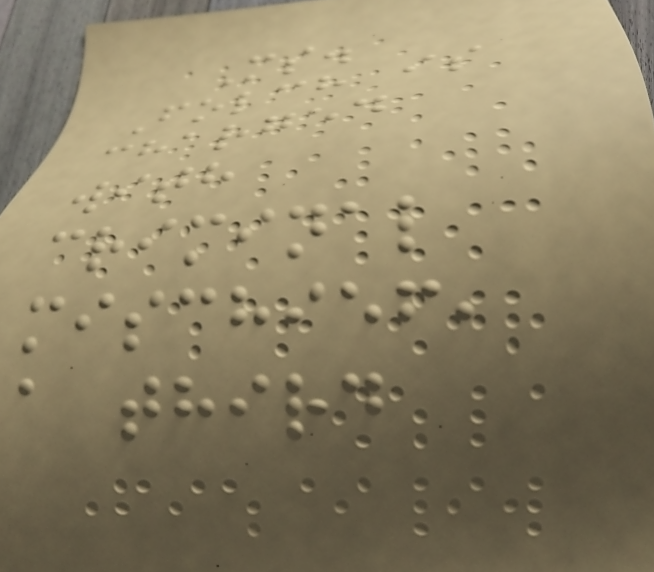Ms.
Folch is
charged
with
criminal
mischief,
a third
